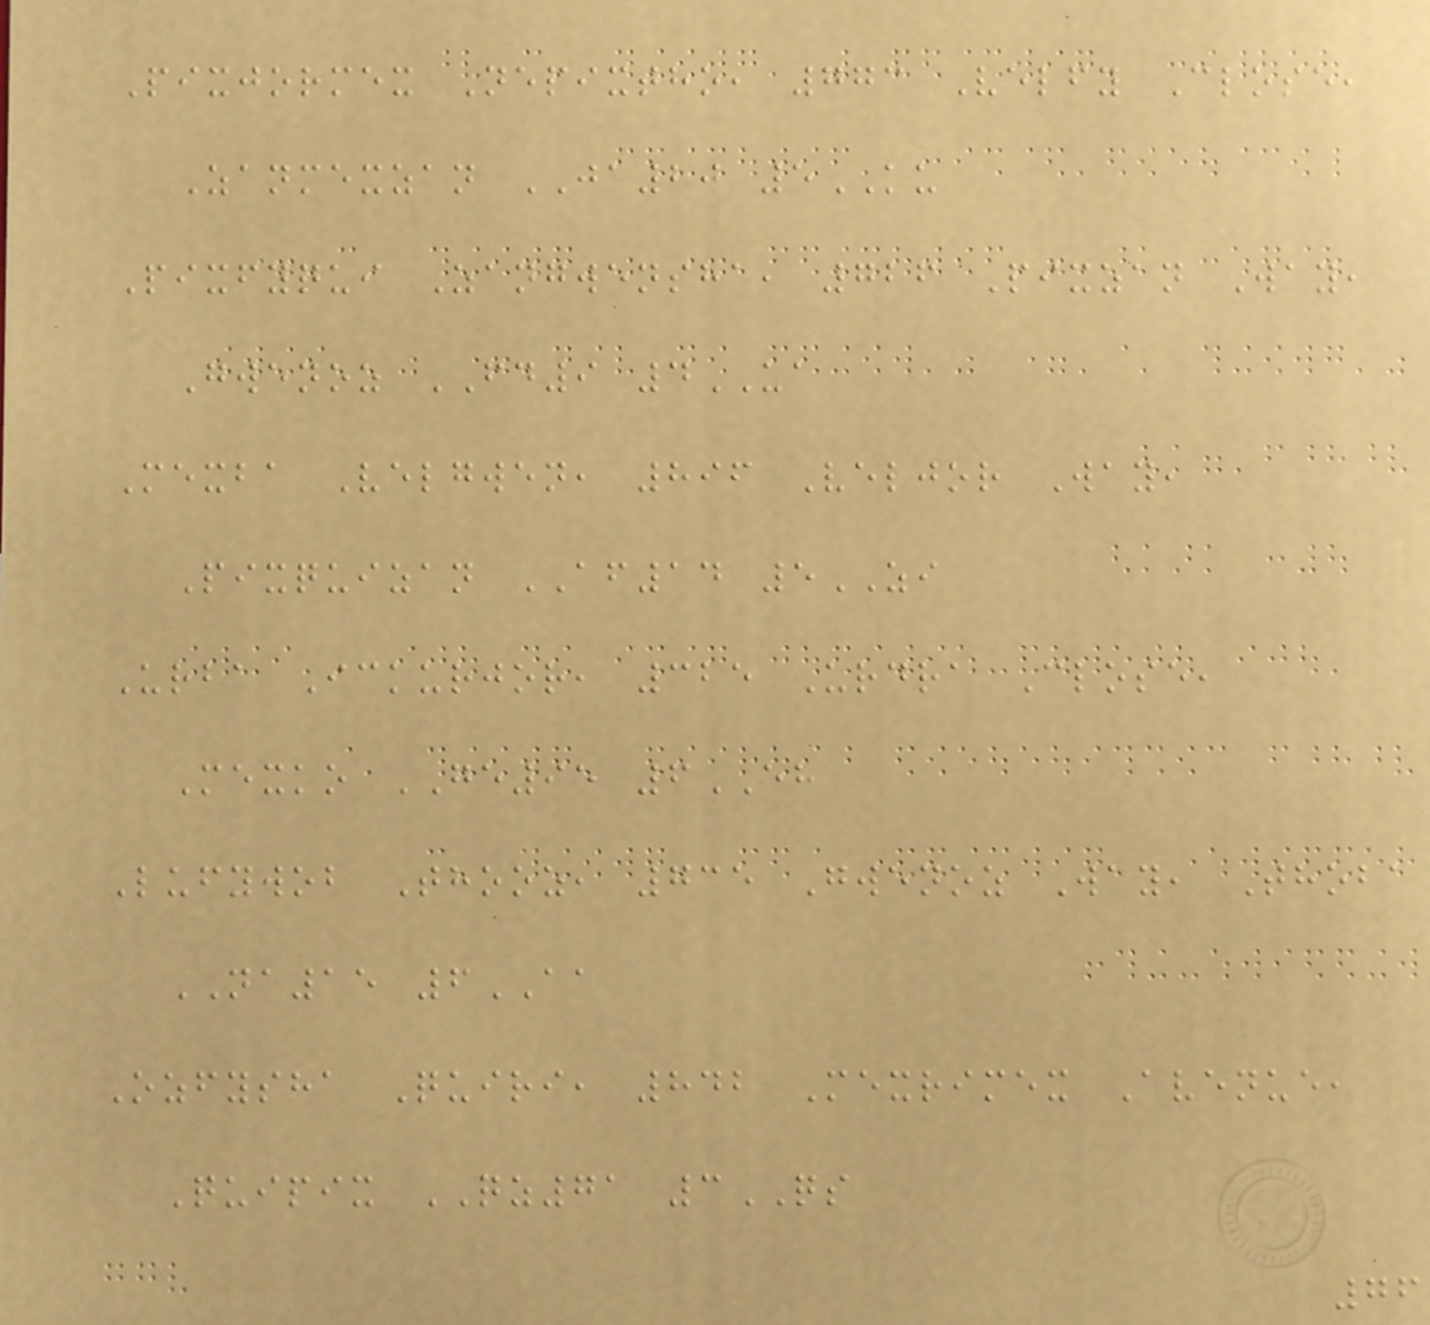Pixjormex Nepixtho, 773 Velfy Close,
Zanmexzan JA20 5KU
Pixfyqui Zangwensha, 726 Pixzan Way,
Gwenoz FD9 4UA
Mexba Velgwen, 896 Veljor Way,
Pixquizan AF14 5ZI
Urba Ickurjor, 325 Urdra Close,
Mexko GE95 6EH
Lufywob Thooz, 735 Gwenoz Way, Thoba
NA15 6AA
Ozfysha Quiri, 842 Mexrimex Avenue,
Quipix QZ71 3QS
76
